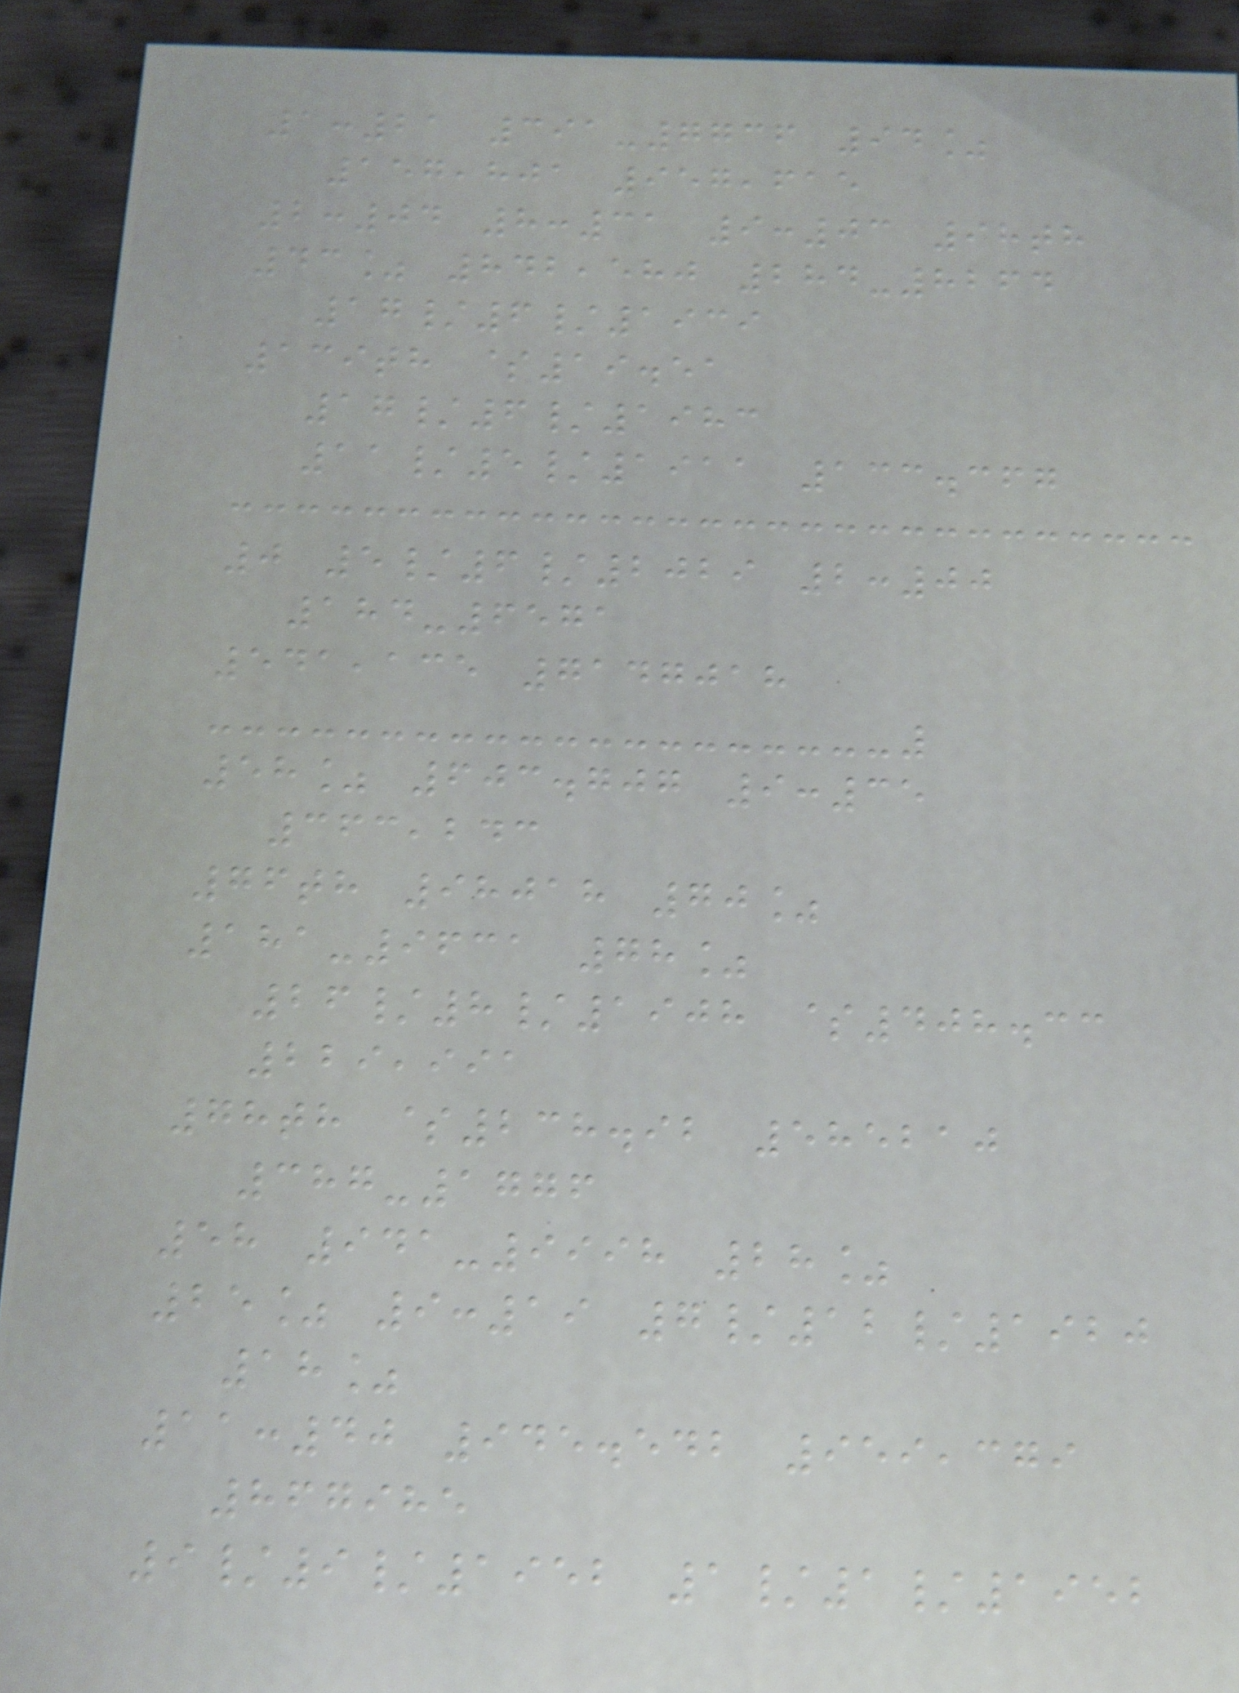1:21 391-7736 94%
157,801 957,615
2:04 8:31 9:03 98th
43% 842,580 284-8264
17/6/1939
139th $19.51
17/6/1983
11/5/1911 133.367
0 5/6/2029 2:00
184-6571
541,135 7147018
58% 603.707 9:35
363,243
76th 98018 70%
181-9631 78%
26/8/1908 $408.33
229,991
78th $238.92 585210
387-1776
58 941-9998 28%
25% 9:19 7/12/1920
18%
11:40 945.542 959,379
867985
9/9/1952 1/1/1952
